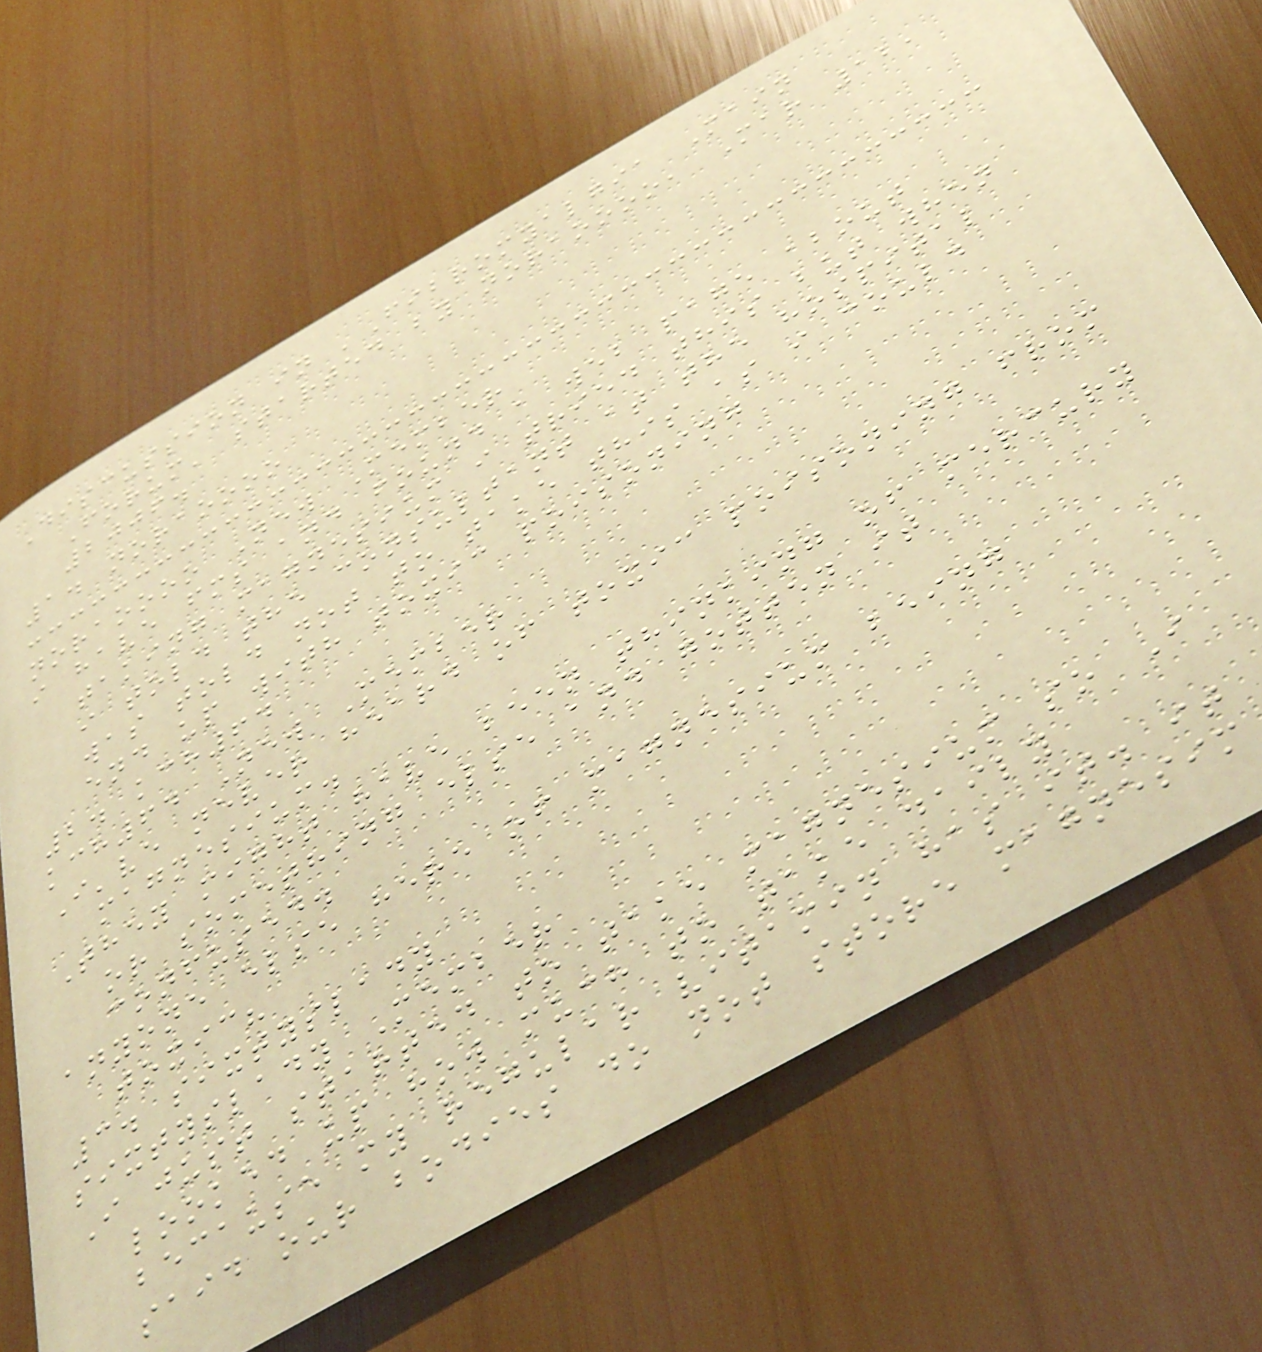Discussion in 'Fibromyalgia Main
Forum' started by noraoooo, Mar 12,
2006.
1. noraoooo
noraoooo New Member
i have fms and found a web page about
taking magnesium i tried this but when
i told the consultant at the hospital
was told not to take this as i could
end up with toxic poisoning
2. kch64
kch64 New Member
I've never heard of toxic poisoning from
magnesium.
They might have been thinking of mercury
or something else and gotten it
confused.
anyone else here of magnesium being
toxic?
3. sixtyslady
sixtyslady Member
I just started to take magnesium so I
looked up how much to take daily
because my regular vitamin has it. it
said our bodies do not store magnesim
